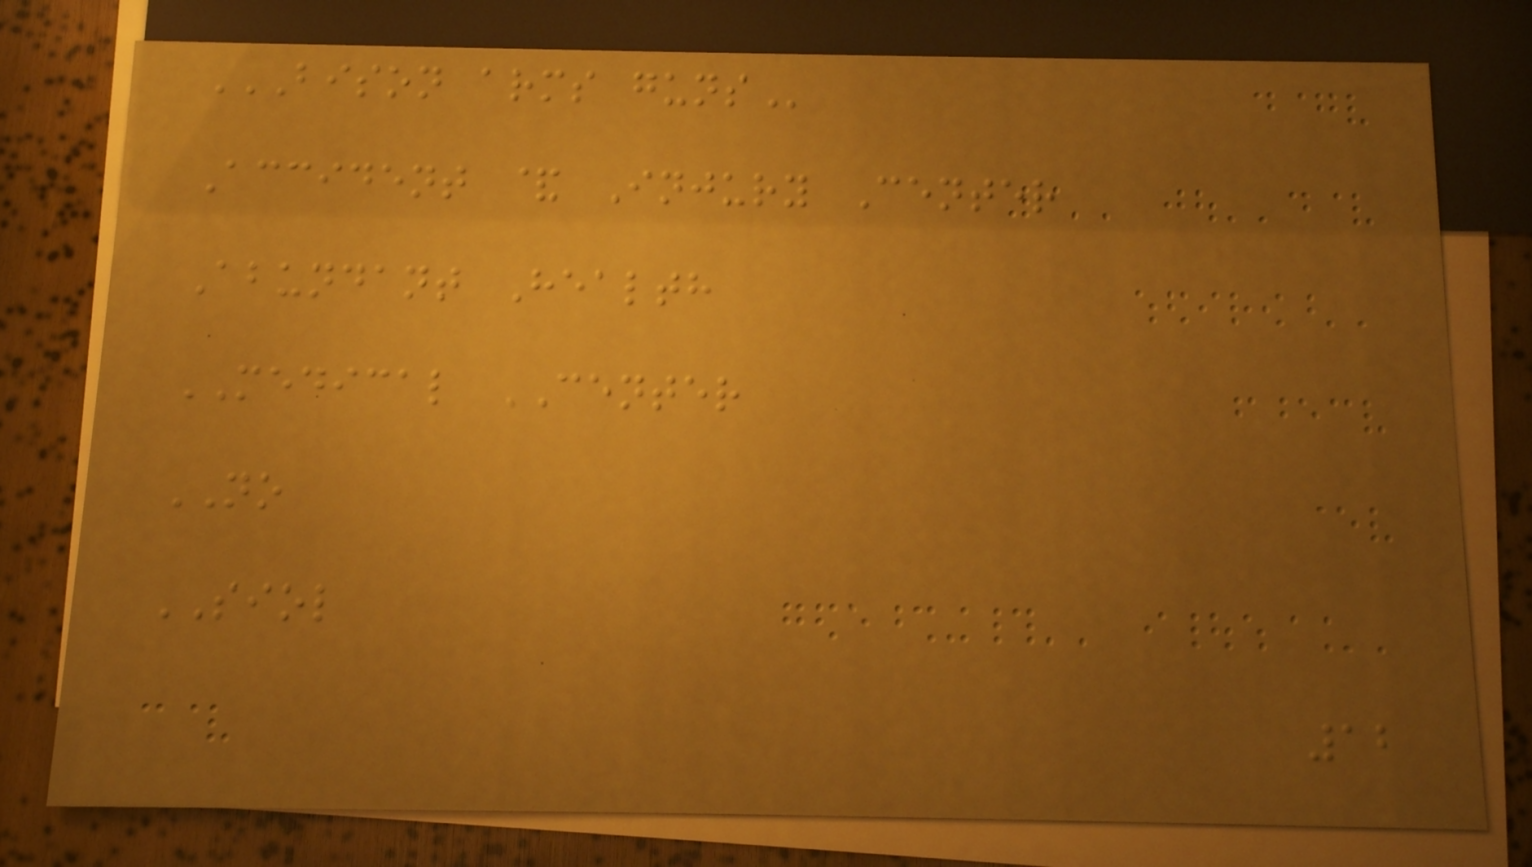BISON ARMS GUNS
Accident & Injury Center
Abundant Health
MEDICAL CENTER
NO
SIOL
12
